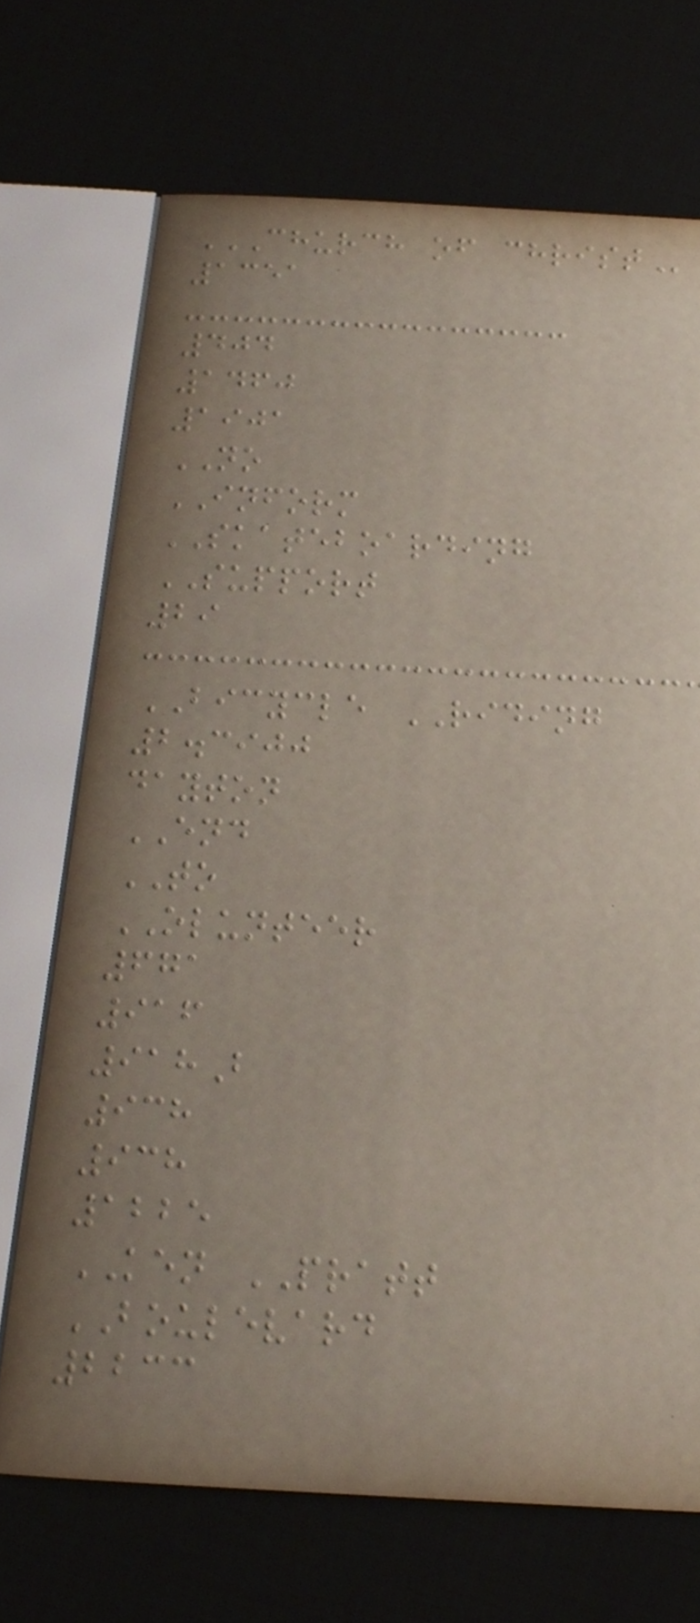CHURCH OF CHRIST
1351
404
1460
1901
NO
INFORM
SKATEBOARDING
SUPPORT
29
BICYCLE RIDING
2.3900
dayton
END
TO
OLUNTEER
671
916
918B
938
938
1225
KEN PRATT
BOULEVARD
2233
